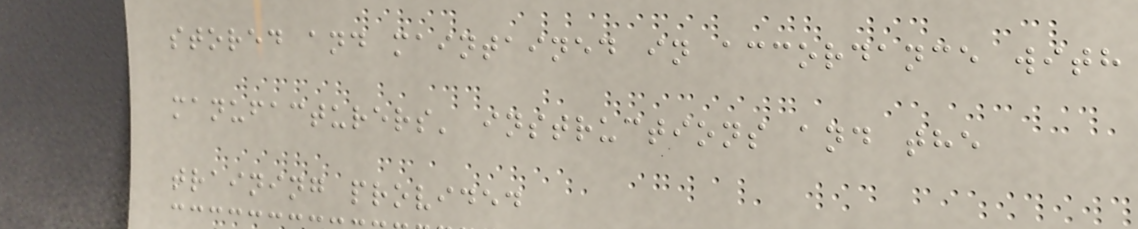stored and maintained in accordance with
manufacturers' instructions and the
training provided
